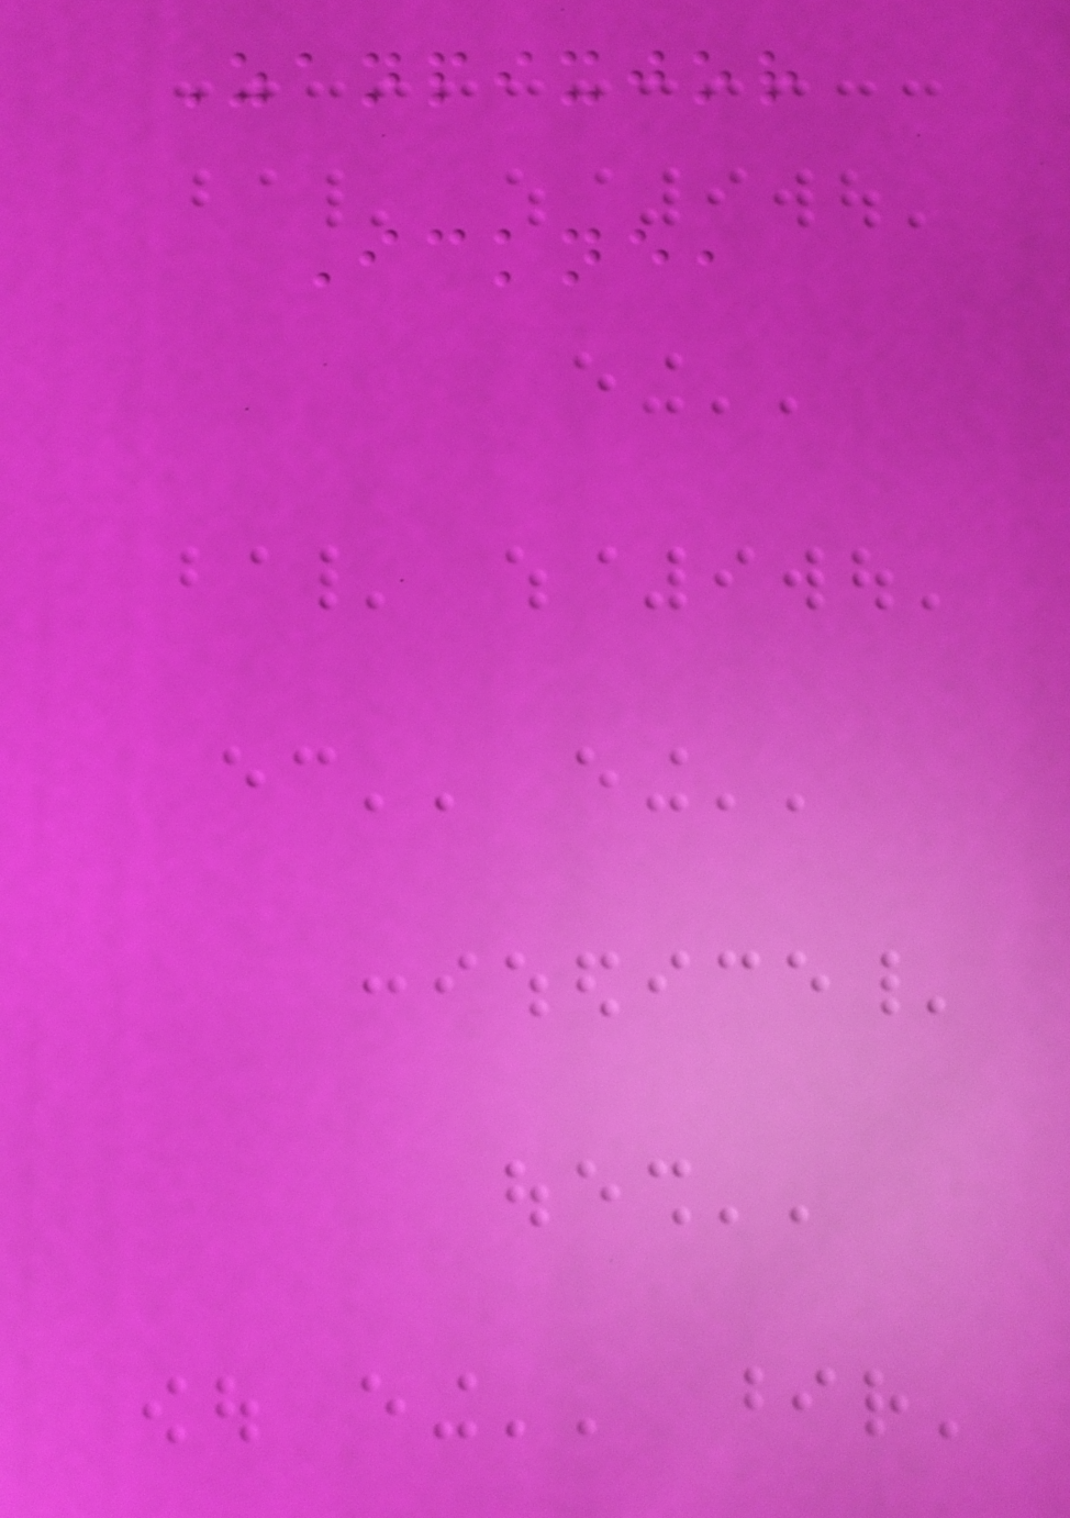Zanpixjor
Ickne,
